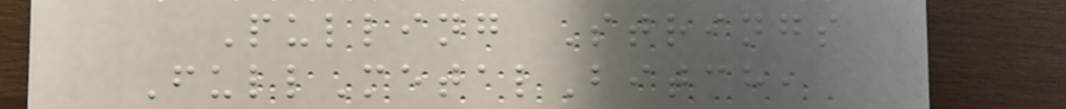Pulling Strings
FullMetalBitch,
